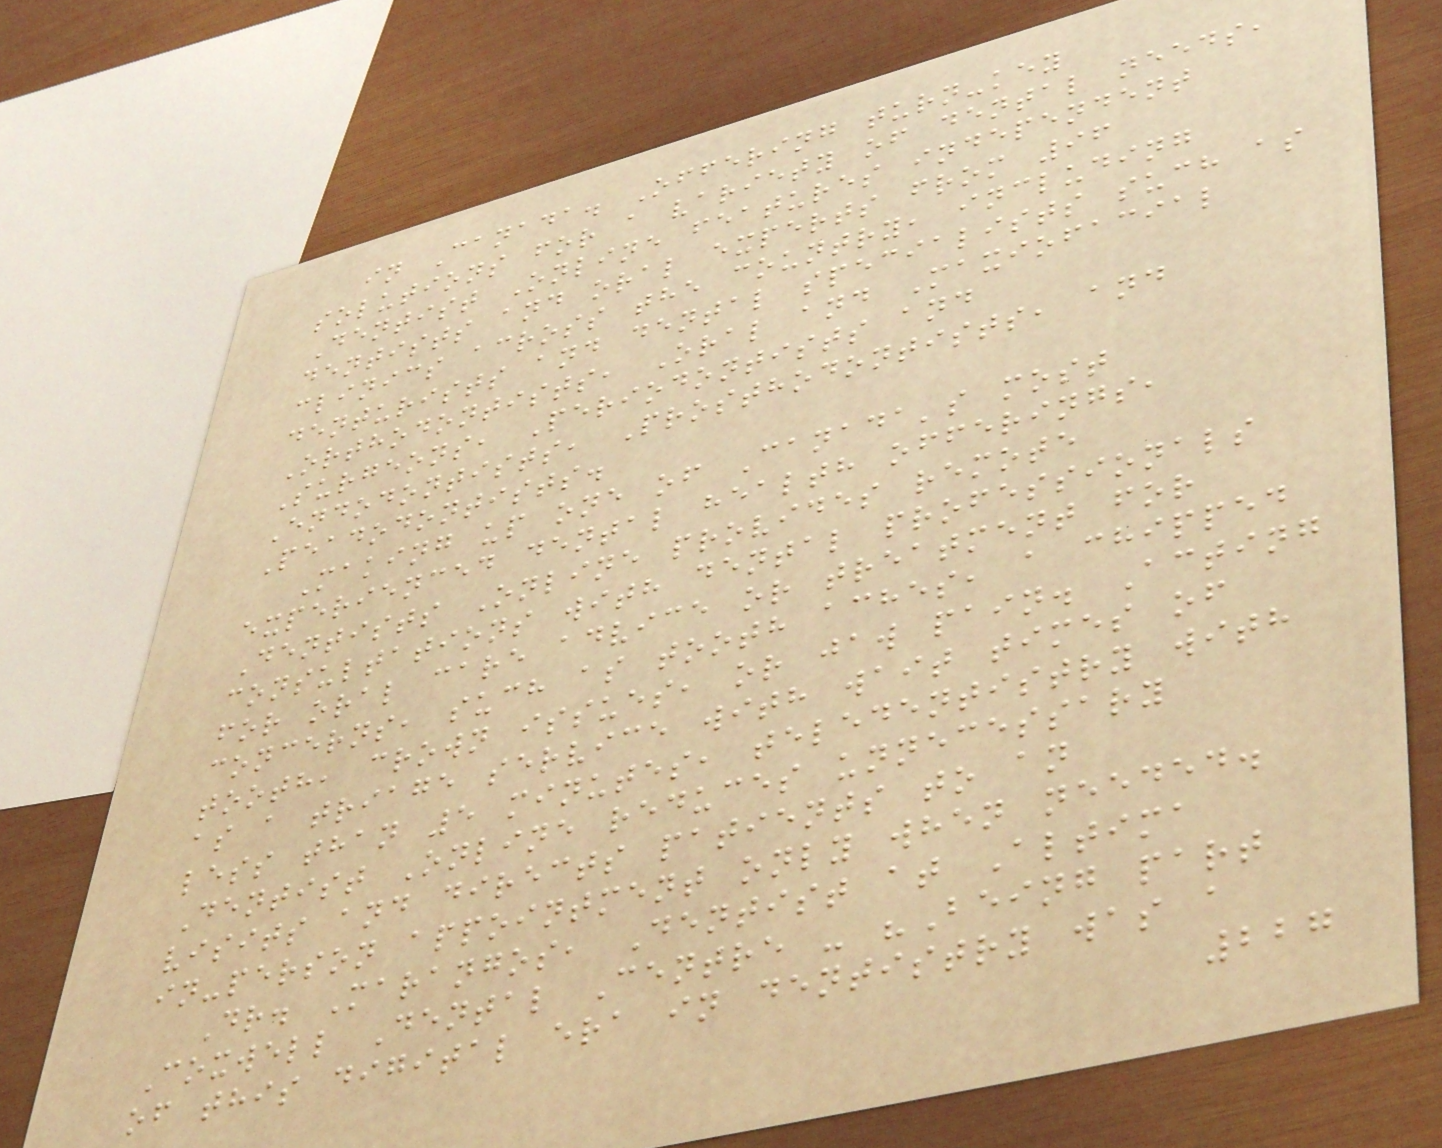in Canada. Offering turn-key
solutions for a variety of dental needs,
Dentist Online features independent
dentists and oral experts from 96
clinics across the country, including
denturists and dental specialists such as
Orthodontists, Oral and Maxiofacial
Surgeons, Periodontists and
Endodontists, Prosthodontists, and
Peadodontists.
Making up one of Canada's most
experienced dental health offerings,
Dentists Online provides remote
consultations with dental professionals
for oral care advice or treatment for
concerns, such as tooth aches, a chipped
tooth, crown issues, or jaw pain. Acting
as a triage service with wait times of
less than 5 minutes, teledentistry with
Dentist Online reduces unnecessary
visits and directs patients to an
in-person appointment only when needed.
Dr. Marangos, Dentist at Altima
Coxwell Dental Centre - "Being part
of this digital era in dentistry was a
227
